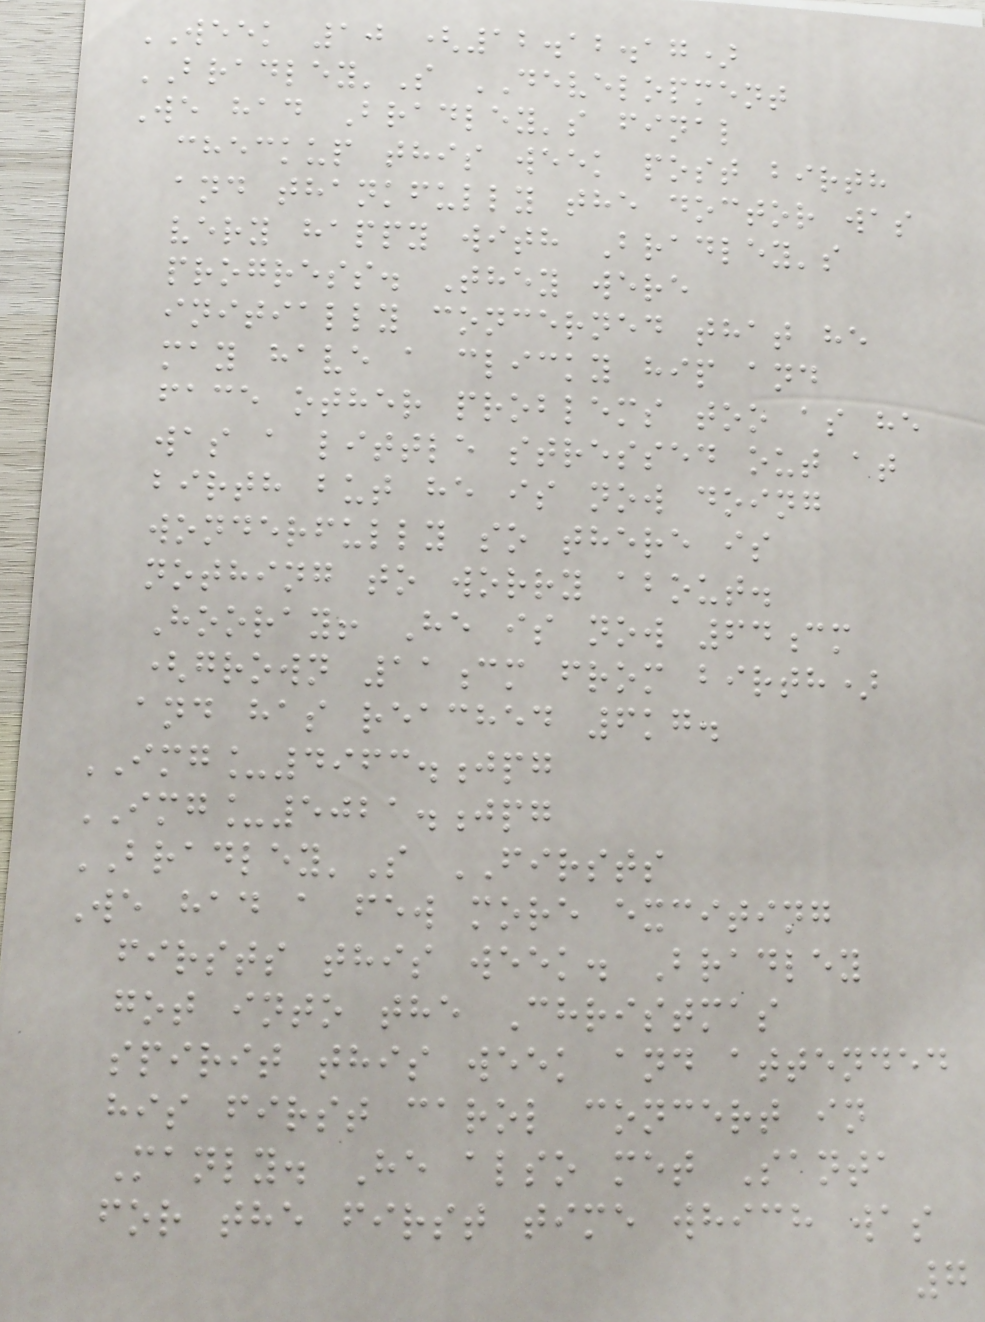WEEK 10 (12.12.17)
BRADLEY'S DEVELOPMENT
We had Bradley's final
checkup this week post birth
and thankfully the doctor was
very happy with Bradley's
progress. They were
initially concerned that he
may have a clicky hip and
face other problems too as he
was a little stressed out at
birth but he is now doing
wonderfully so there is
nothing to worry about.
Hooray! He is now 64cm
(grown 11cm from birth)
and has reached 6kg.
IMG_4963.jpg
IMG_5021.jpg
BRADLEY'S FIRSTS
We had a few more exciting
firsts this week. Bradley
got into the Christmas
spirit this week and attended
his first carol concert in
Manly. He also met Santa
for the first time which was
7
